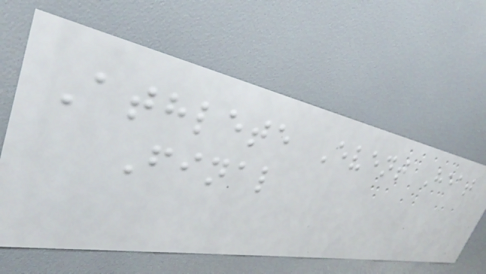Athlete Event Heat
Final
